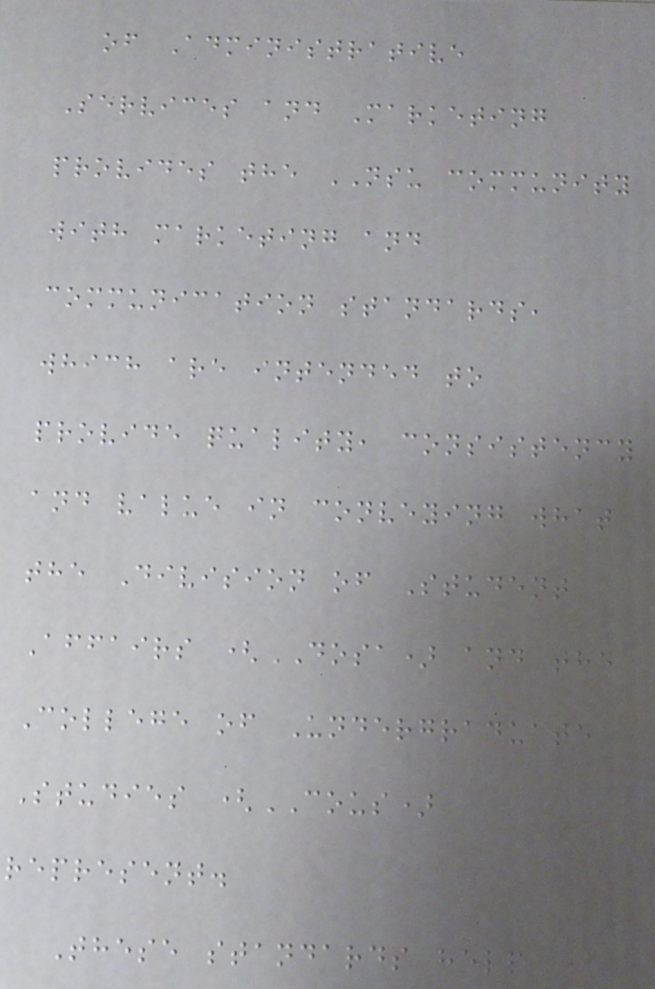of Administrative
Services and Marketing
provides the NSU community
with marketing and
communication standards,
which are intended to
provide quality, consistency
and value in conveying what
the Division of Student
Affairs (DOSA) and the
College of Undergraduate
Studies (COUS)
represent.
These standards help
